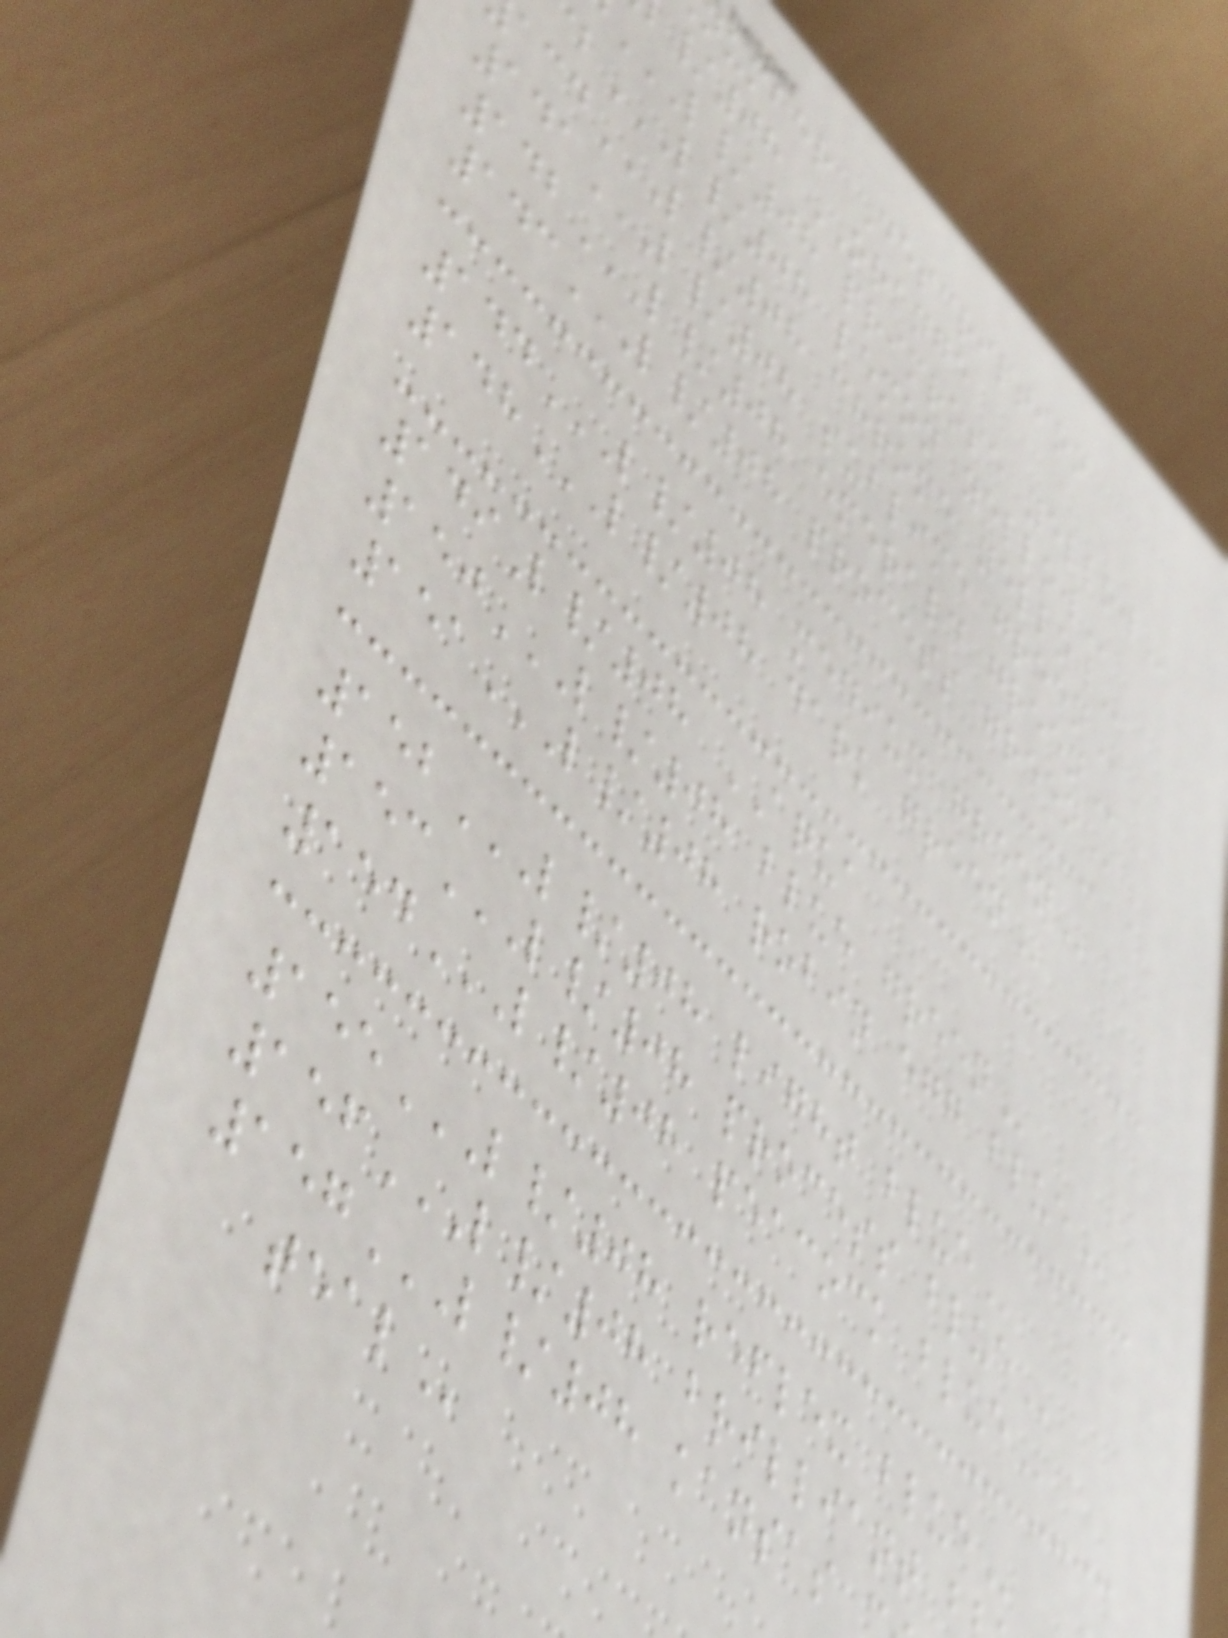number Description
/08 ORANGE
141L/08 SUBLIME GREEN
142L/08 EMERALD GREEN
143L/08 PROCESS GREEN
144L/08 MEDIUM GREEN
148L/08 DARK GREEN
149L/08 AQUA
150L/08 BLUE GREEN
151L/08 ROBIN EGG BLUE
152L/08 LIGHT BLUE
153L/08 PROCESS BLUE
154L/08 PEACOCK BLUE
155L/08 REFLEX BLUE
